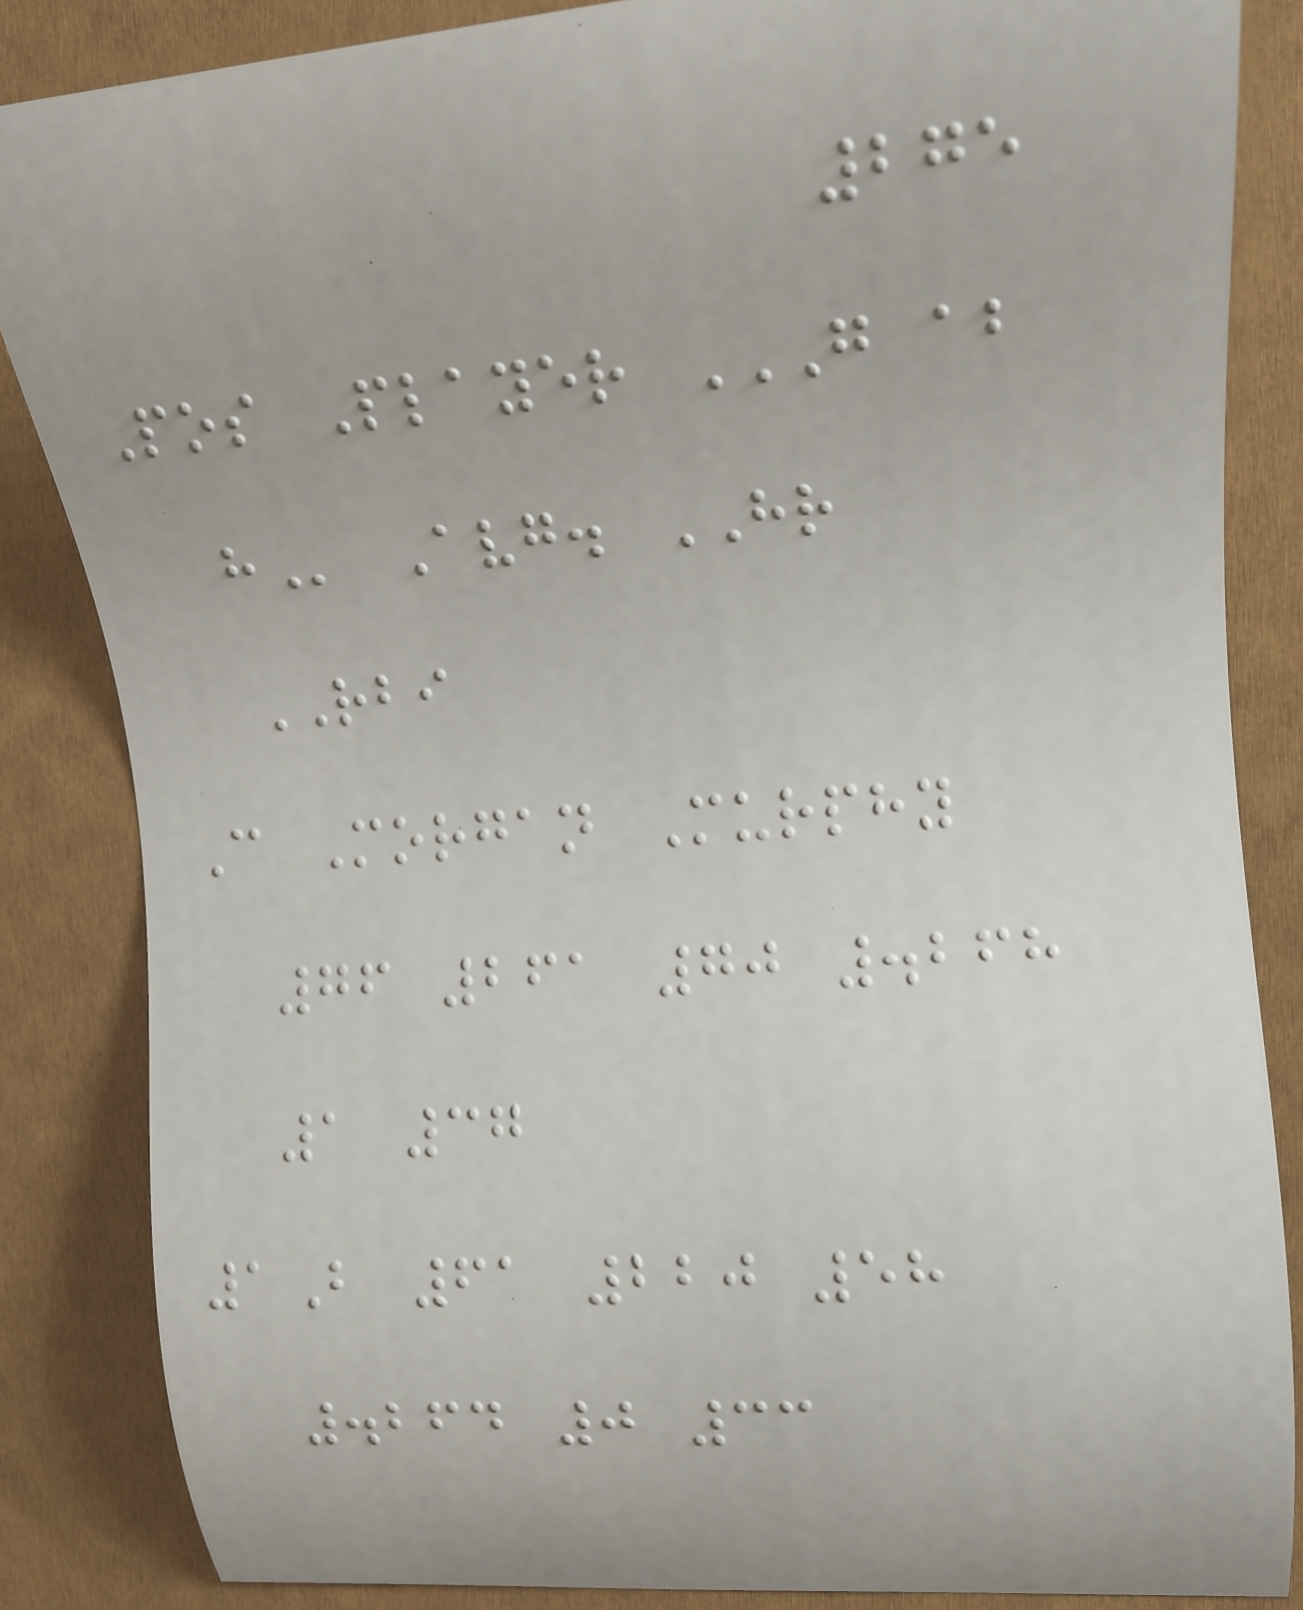275
Pos Player G AB
H Avg. HR
RBI
C Morgan Murphy
76 261 70 .268
1 37
1B 61 220 58
.264 0 33
